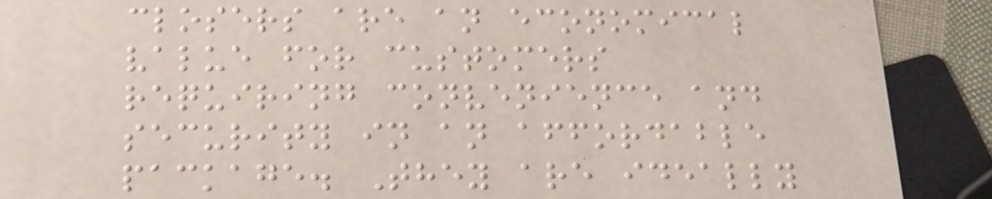closers are an economical
value for customers
requiring convenience and
security in an affordable
package. They are ideally
